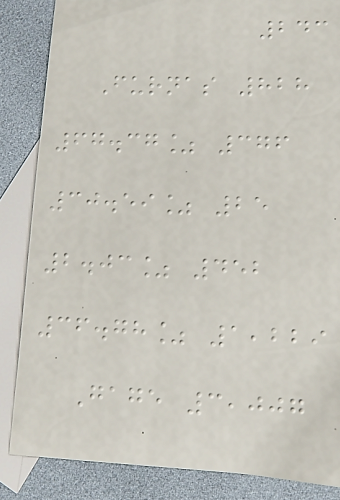243
Furnas 828
67.37% 376
30.59% 25
2.03% 452
36.78% 1,229
Gage 3,007
